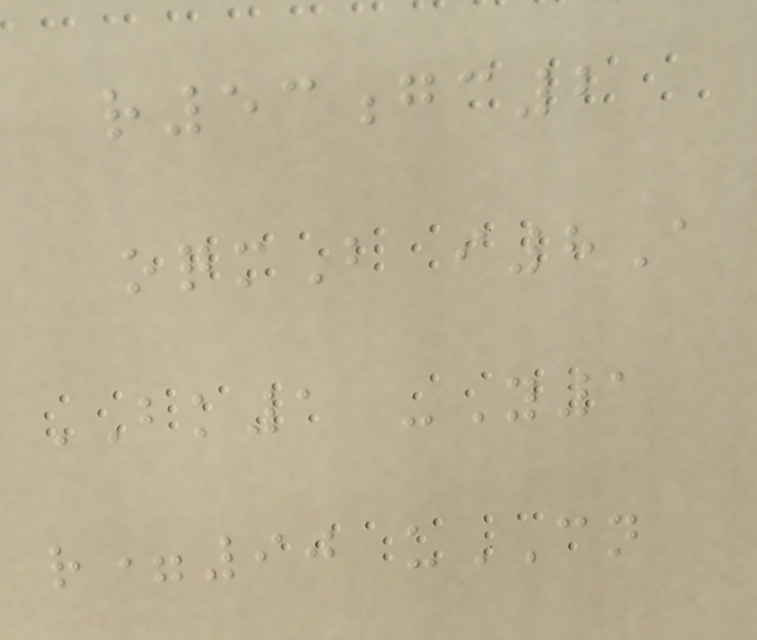r53gc2
oqmB i8A
BK1 -Y1
r=90 uCN
